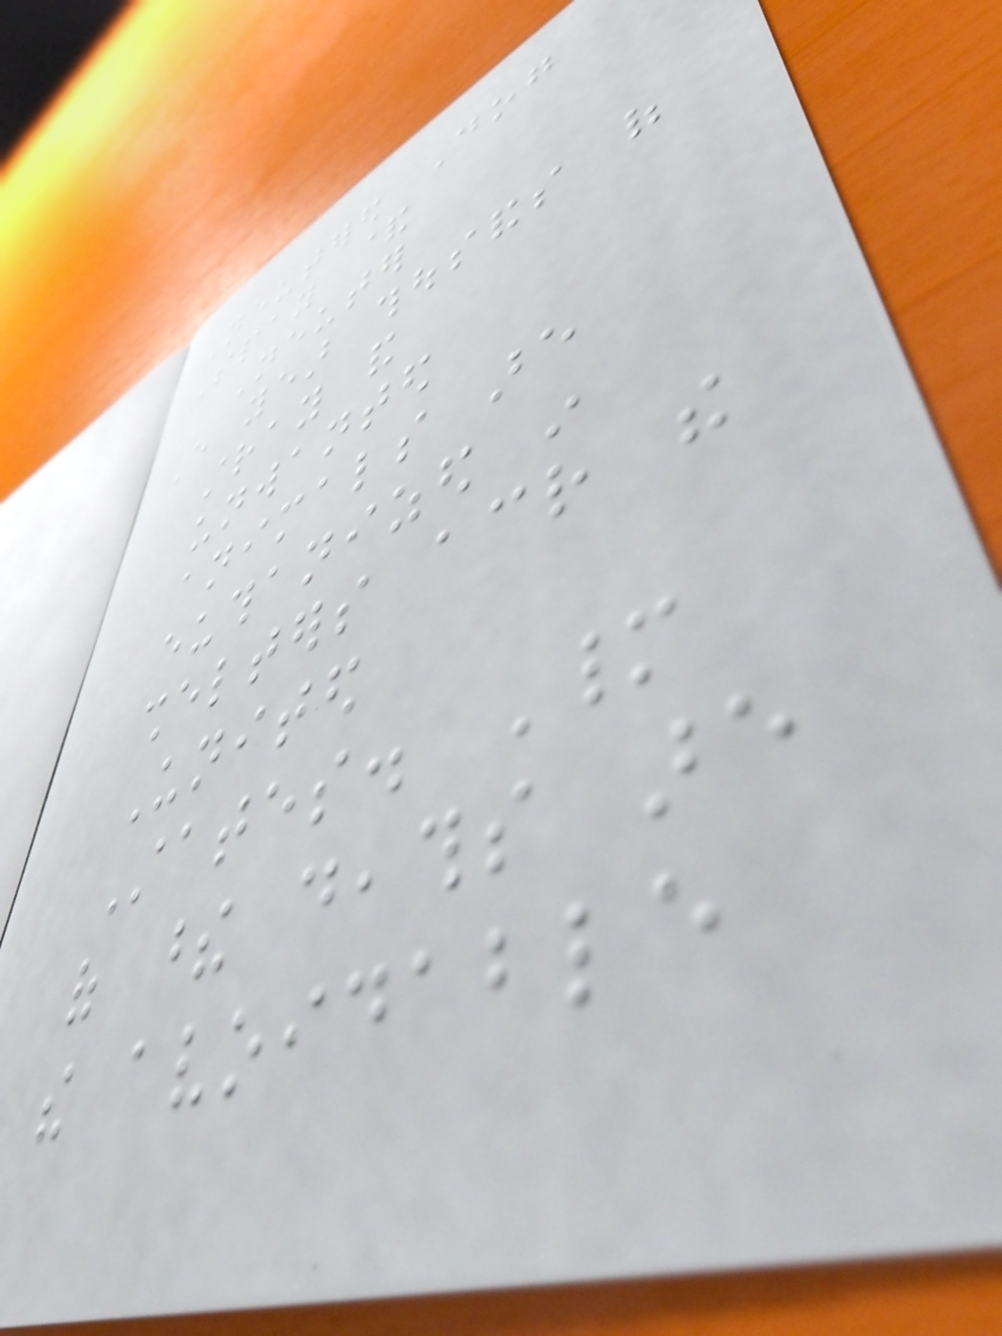Neutered Dog
Spay &
Neuter
Every year thousands of
stray and
unwanted
animals are
euthanized in
shelters across the
United
States. Many
of these deaths are
the avoidable
